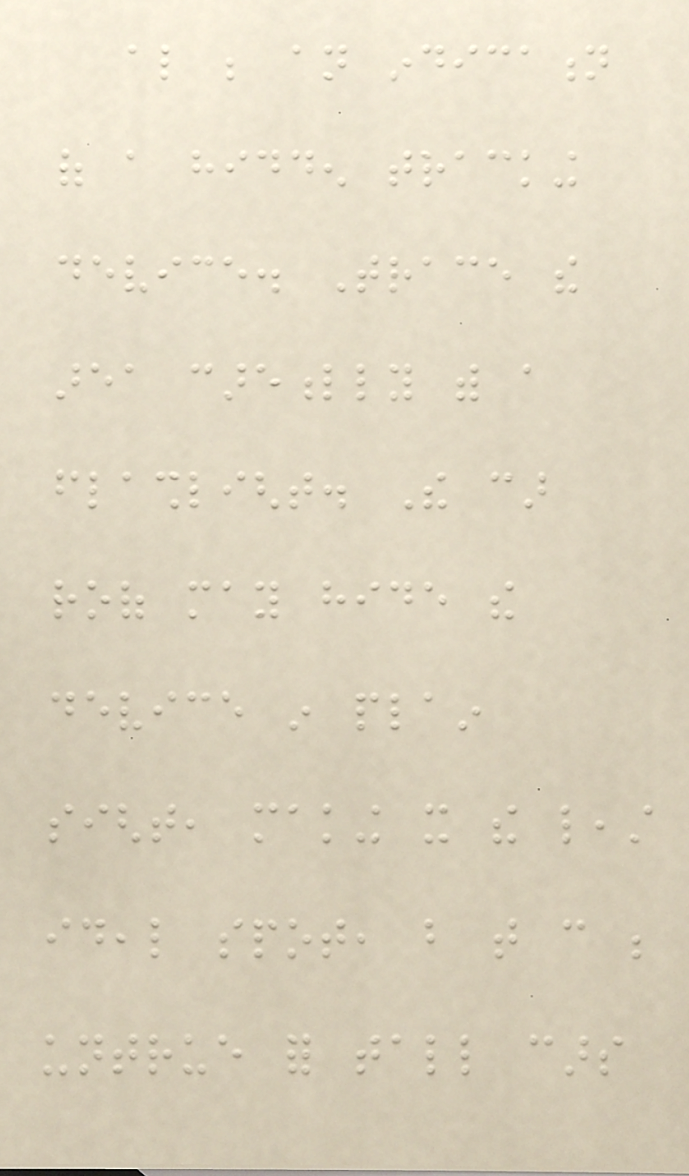also be an indication
of a hidden tracking
device. Trace the
area carefully with a
flashlight. The car
roof may hide the
device in plain
sight, making it the least
ideal spot, but that can be
untrue for tall cars
